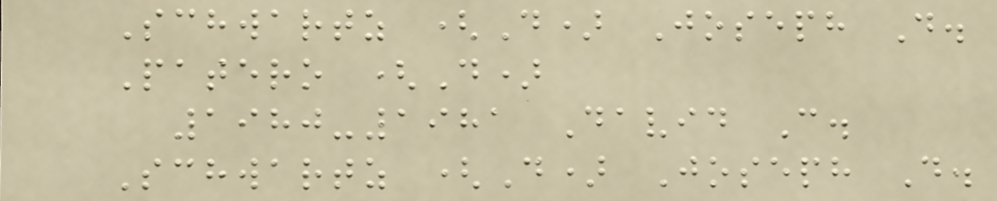Schwartz (D) Joseph D.
Patero (D)
1980-1981 David C.
Schwartz (D) Joseph D.
